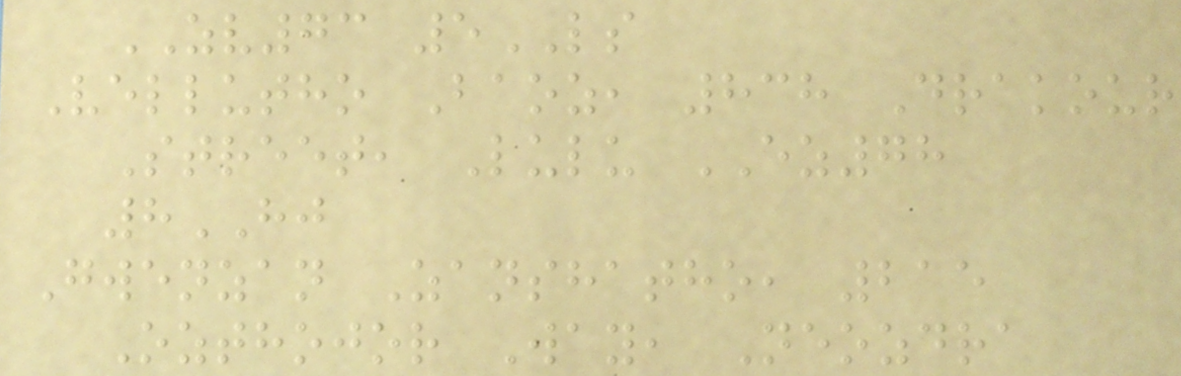ZV73 5LS
Vellutho Baoz, 838 Drakour
Street, Lulu EZ78
8HJ
Gwenzan Zanshatho, 215
Ozthojor Way, Neozdra
